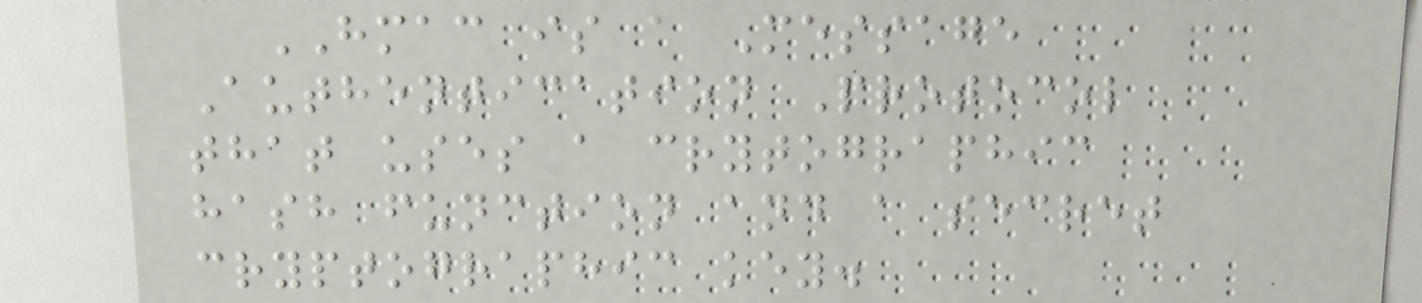HMAC is a Message
Authentication Protocol
that uses a crytographic
hash function and a secret
cryptographic key.
